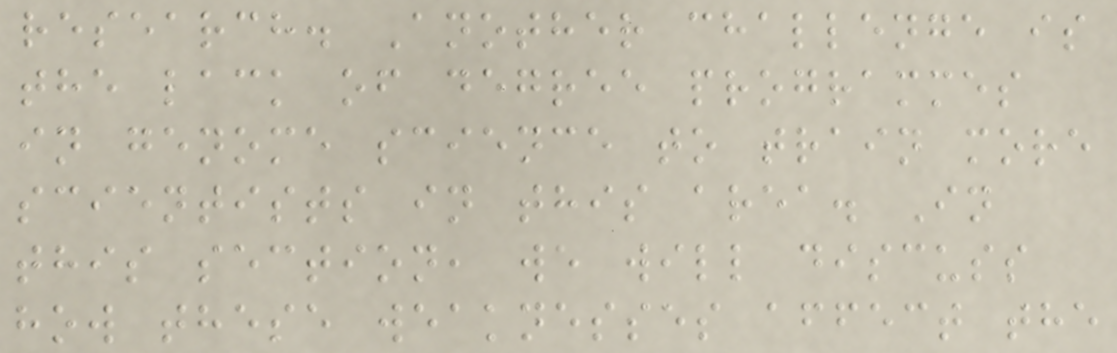research. Another challenge is
the lack of degree programmes
in genome science to train more
scientists in this area. In
this section, we will discuss
how these weaknesses affect the
